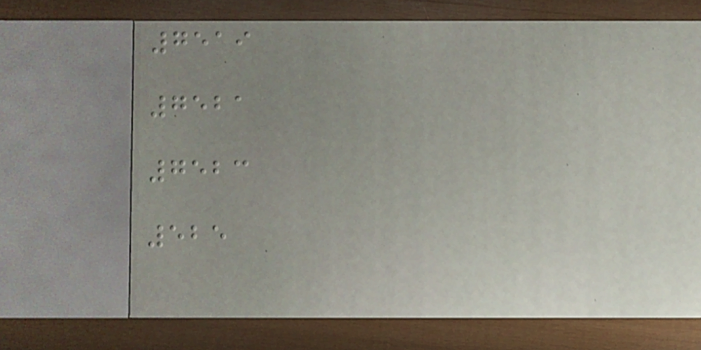7519
7521
7523
525
